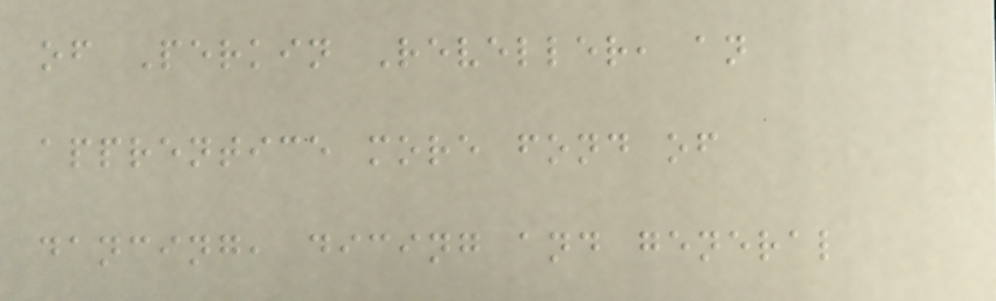of Perkin Reveller, an
apprentice more fond of
dancing, dicing and general
